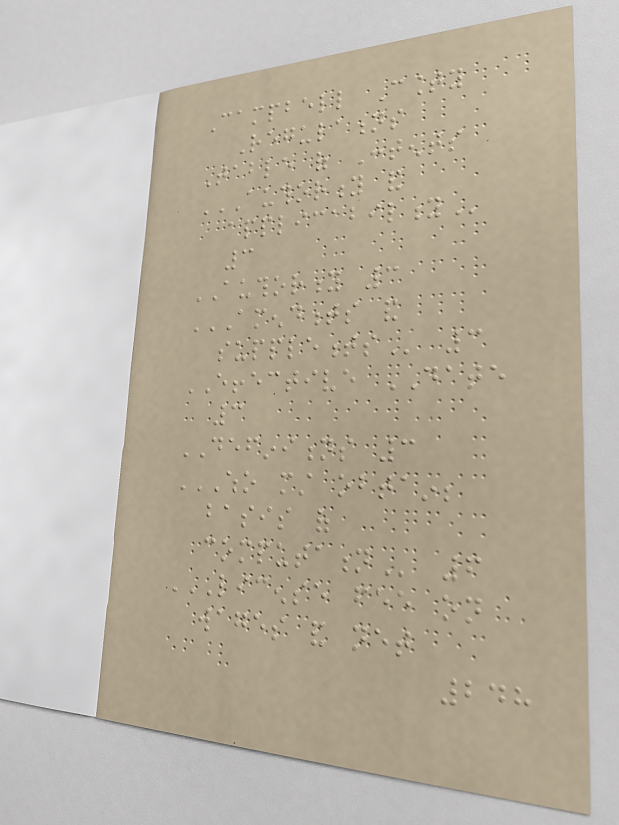Campbell County
Regulations
Table of Contents
AUTHORITY AND
APPLICABILITY
3
AUTHORITY 3
AMENDMENTS AND
SUPPLEMENTS 3
EFFECTIVE DATE
3
DEFINITIONS 3
WHO MUST OBTAIN;
BASIS OF
COMPUTATION 6
LICENSE FEE ON
WAGES AND NET
248
